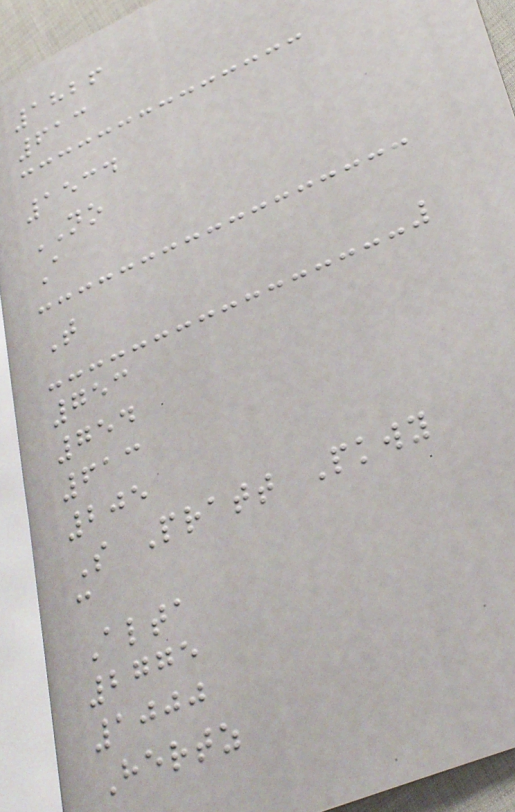1826
613
1534
NO
A
T
753
754
613
205
S Pratt Pkwy
c
Alta
2775
1000
Hertz
